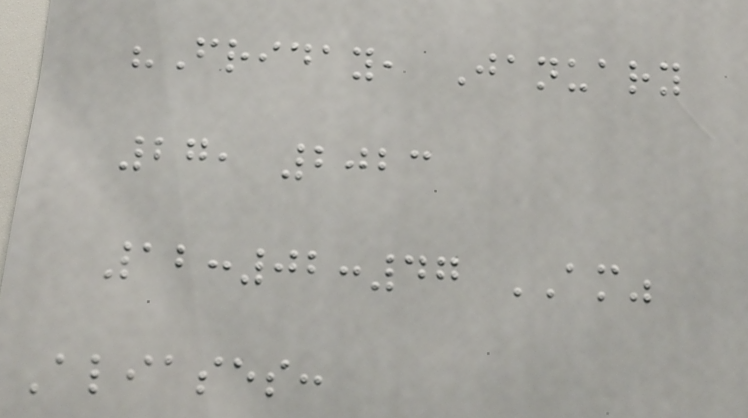"Friday, January
27, 2023
12:02:47 AM"
Aliases:
